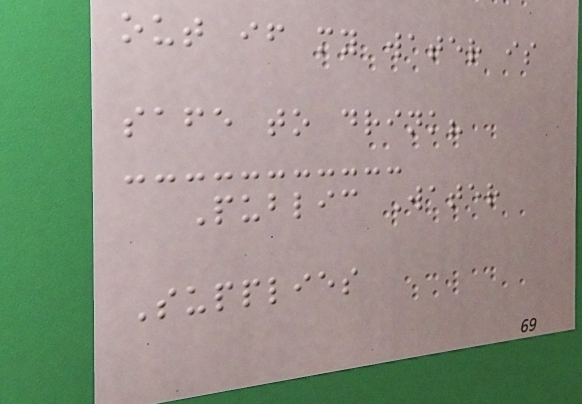out if my water is
safe to drink?
Public Water
Supplies
